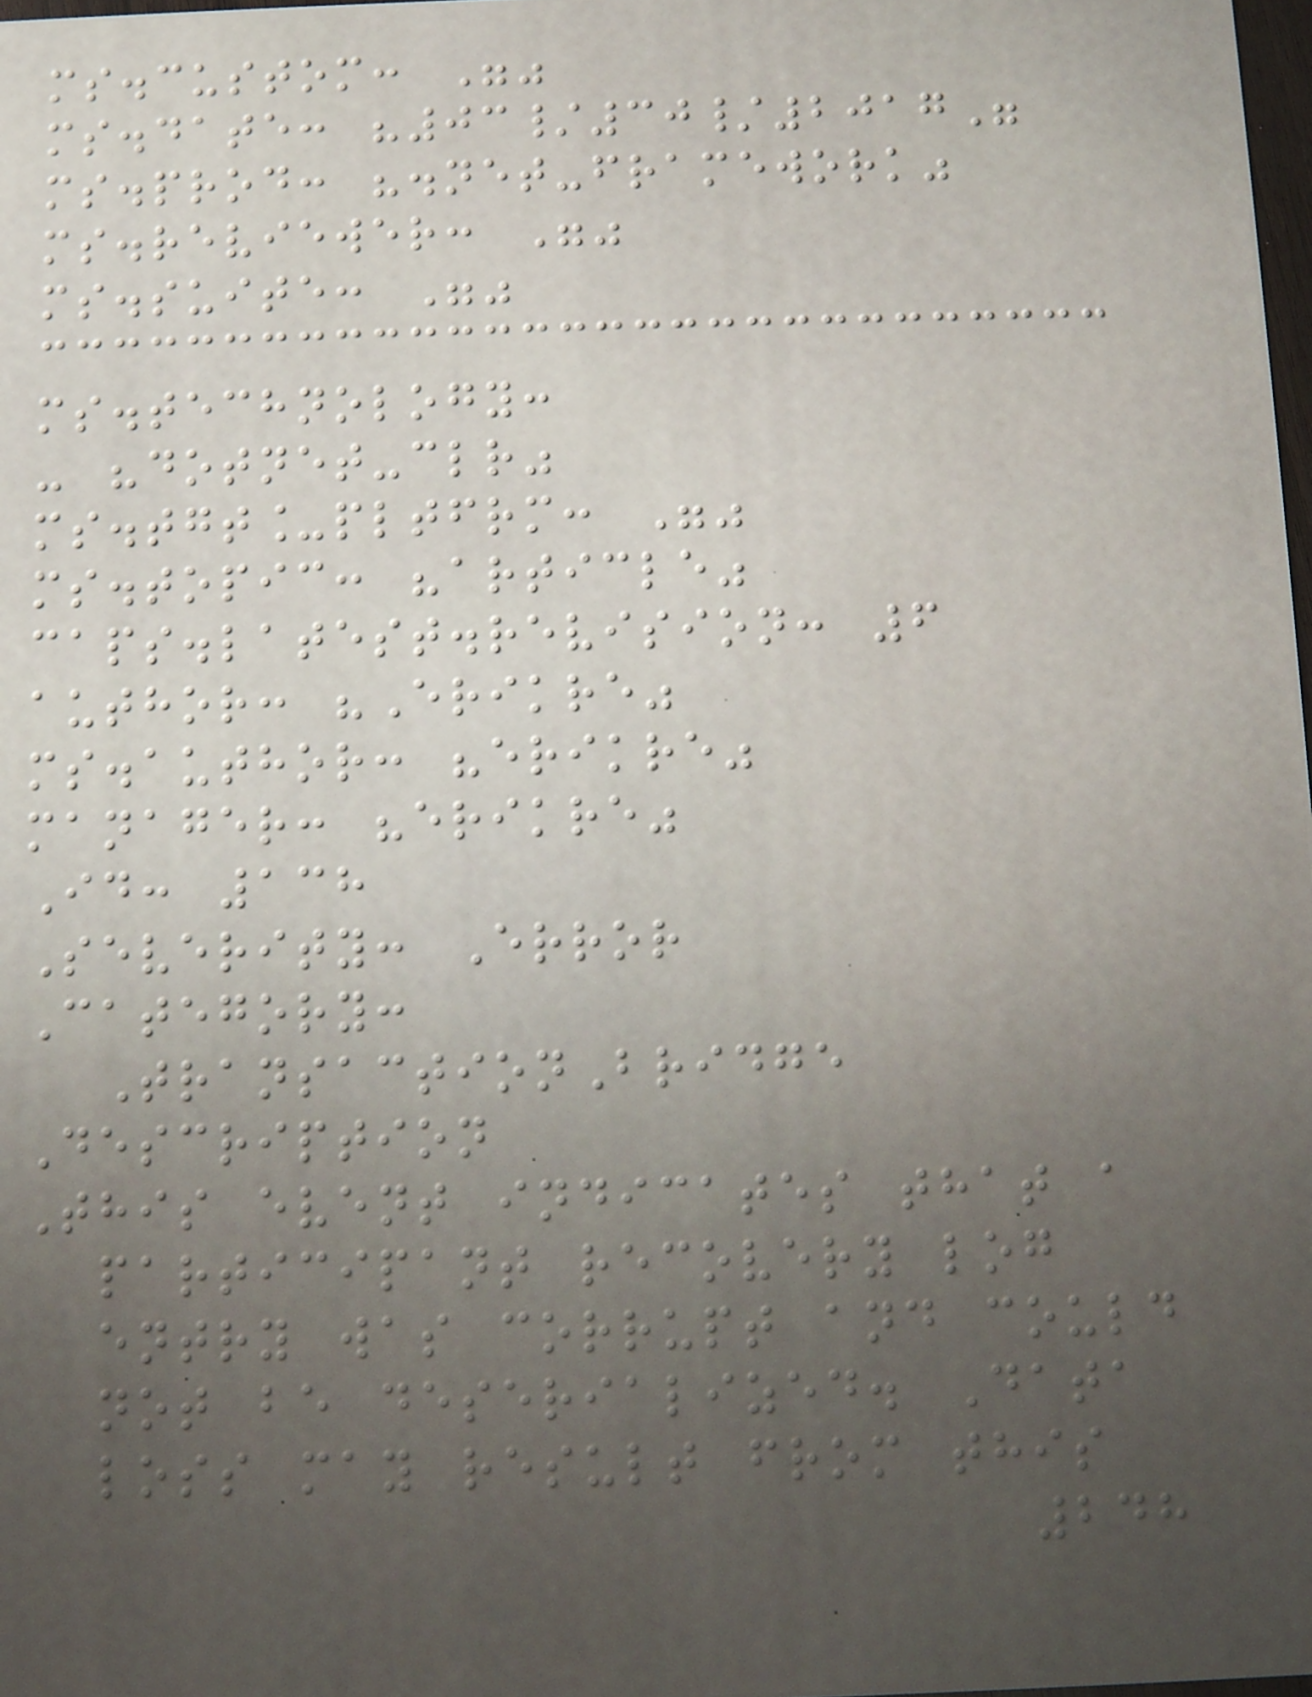ms.custom: ""
ms.date: "03/30/2017"
ms.prod: ".net-framework"
ms.reviewer: ""
ms.suite: ""
ms.technology:
- "dotnet-clr"
ms.tgt_pltfrm: ""
ms.topic: "article"
caps.latest.revision: 6
author: "Erikre"
ms.author: "erikre"
manager: "erikre"
Id: 138
Severity: Error
Category:
TransactionBridge
Description
This event indicates that a
participant recovery log
entry was corrupt and could
not be deserialized. Data
loss may result from this
248
